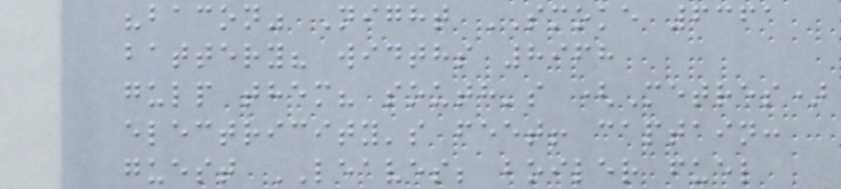"bacon" Night SMOKE 6361
battery? widths 8968
gulp them? south's (Metres)
electricity's feet! captain:
guest LEAVES; boiler fuel
